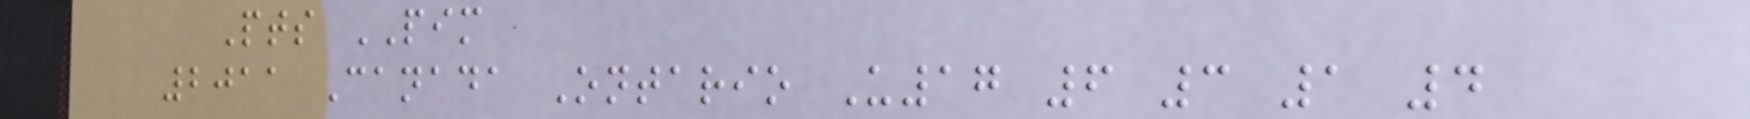Pts PIM
2011 Canada Ontario U17 6 3 1 4
